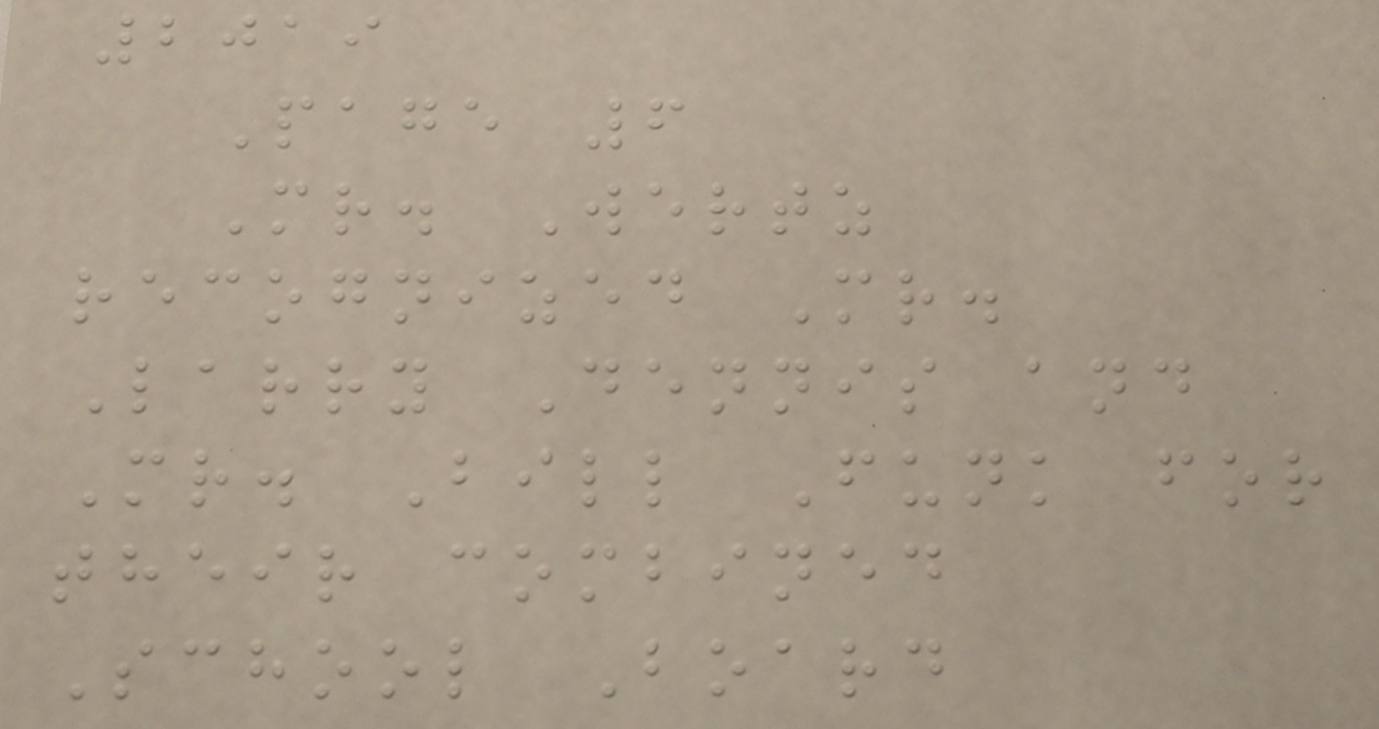2019
Page 6
Mr. Wertz
recognized Mr.
Larry Dennis and
Mr. Bill Funk for
their combined
School Board
